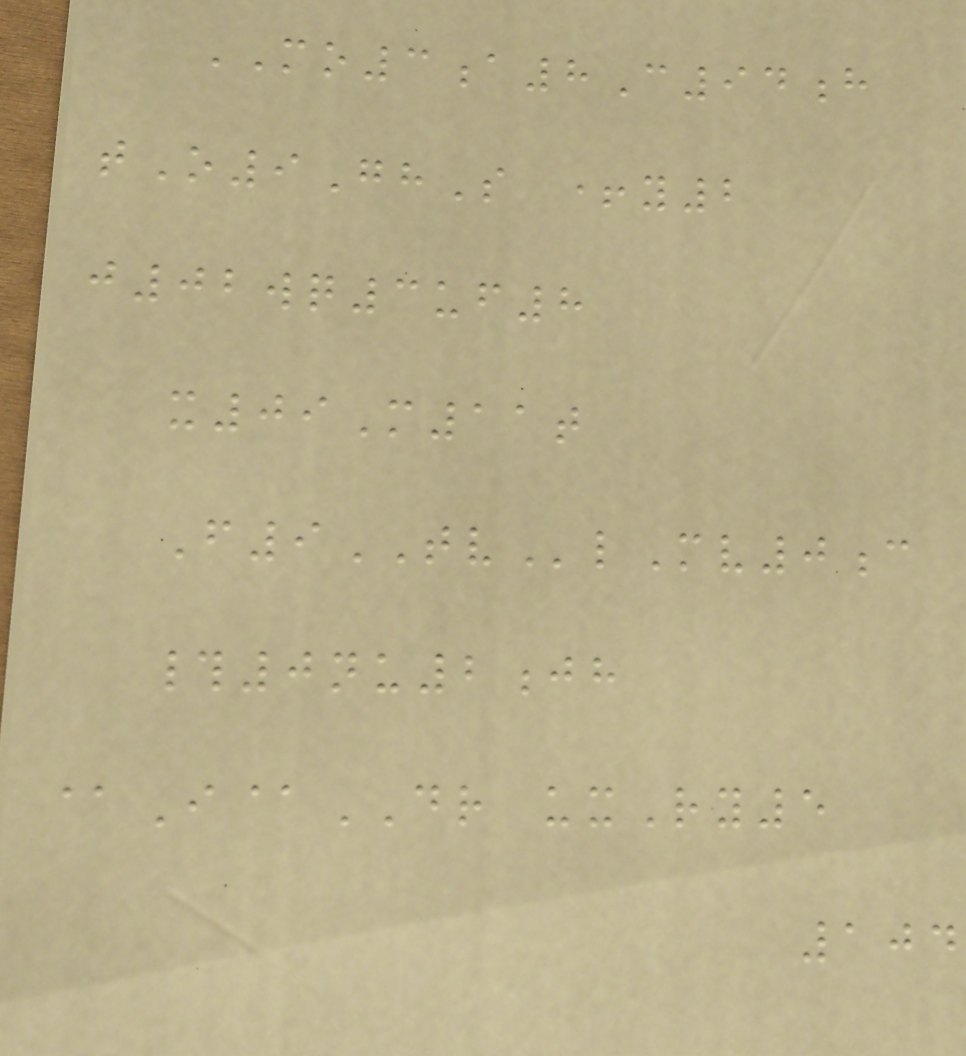MO3a8C94h
tO9GhS +y2
j02wq3uf8
x09M11t
F9TVlMv0c
#0nu2jh
@I@DR uxRy5
104
